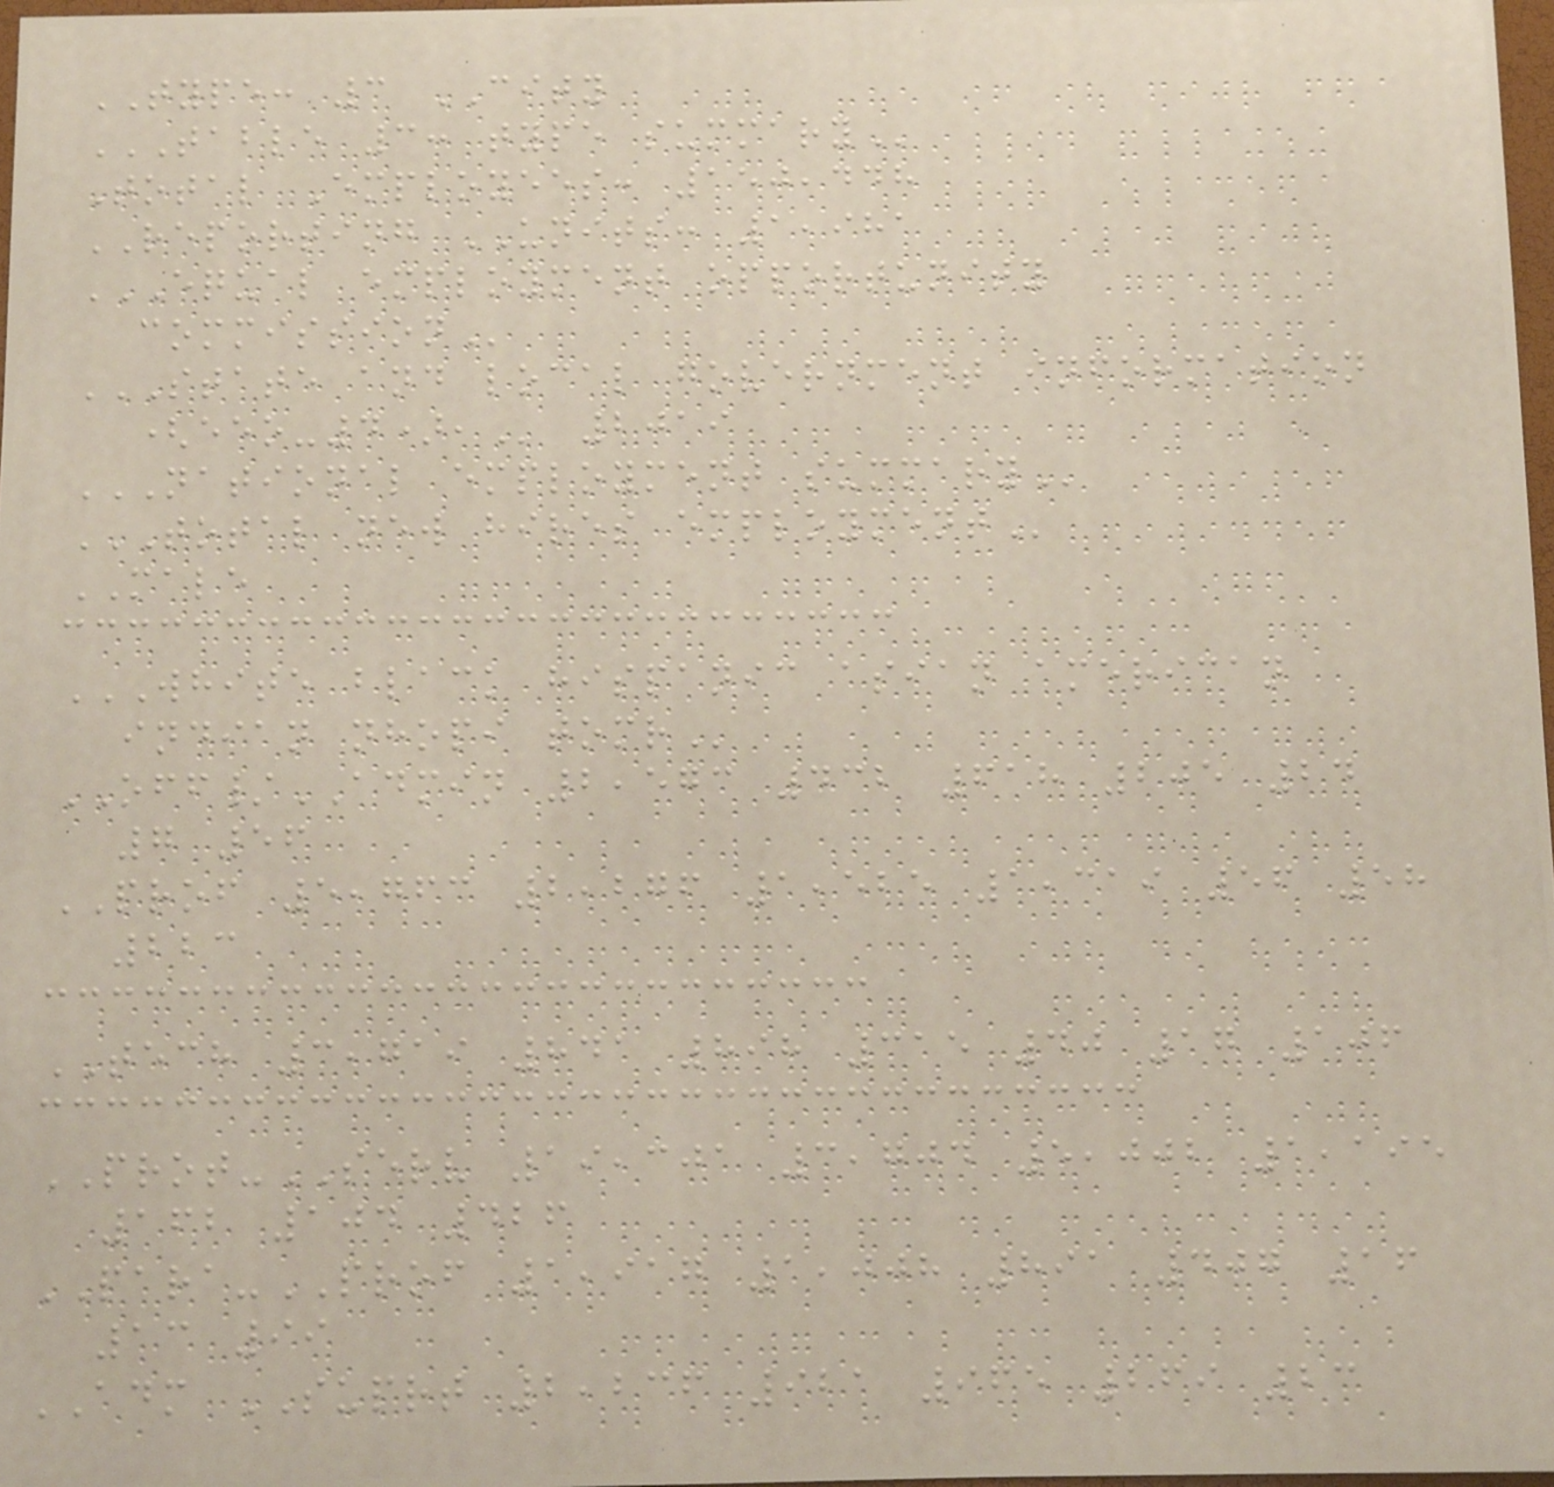TYPE: 3 CITY
TABLE 3: TYPE SUMMARY
Total Employees: 150,448
REPORTING UNITS: 1,981
EQUAL EMPLOYMENT OPPORTUNITY
COMMISSION
STATE AND LOCAL GOVERNMENT INFORMATION
(EEO-4), 2019
NATIONAL EMPLOYMENT SUMMARY
TOTAL NEW HIRES EMPLOYMENT
MALE
WHITE BLACK HISPANIC ASIAN AMERICAN
INDIAN NHOPI TOMR
OFF/ADMIN 2,573 432 618 205 24
7 56
PROF 5,763 2,276 1,525 1,319 56 58
223
TECH 3,719 841 898 315 40 17 106
PROT-SERV 19,301 3,704 5,002 1,195
162 104 426
PARA-PROF 1,917 1,008 891 407 16
13 99
ADM SUPRT 2,236 921 965 269 23
